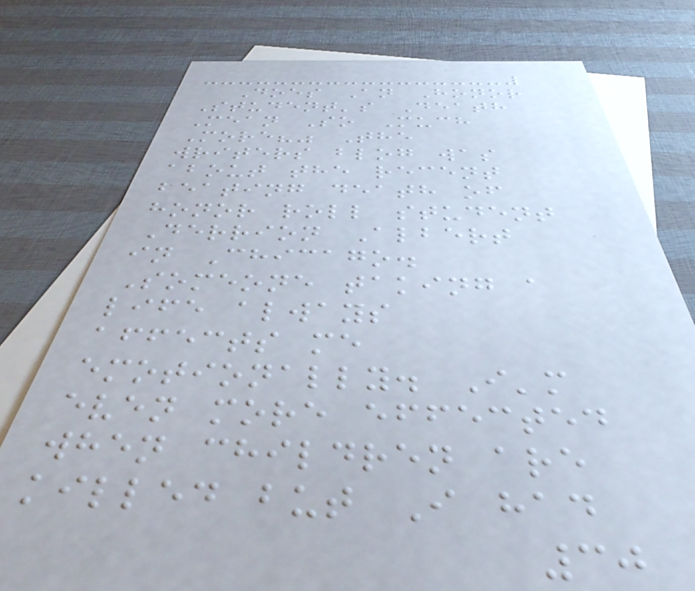Does An Honor
Student's Death
Mean So Much
More?" The
writers blog was
about the recent
beating death of
honor roll student
Derrion Albert
in Chicago.
Someone taking a
life always
affects me
emotionally. I'm
even more effected
when children are
killed but I had
30
